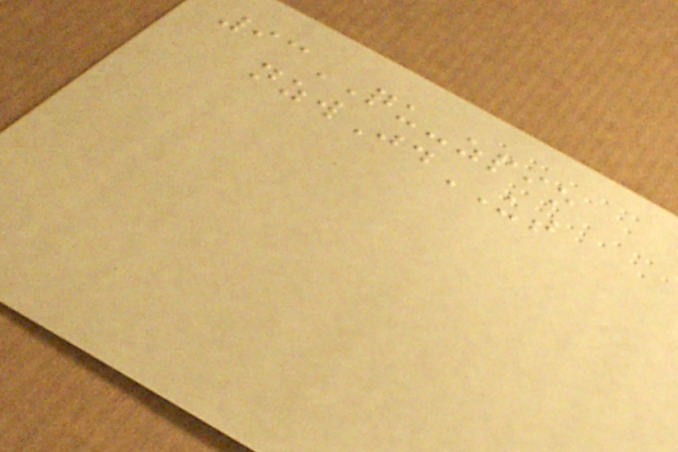93QU-zpio
nzwJdUT
